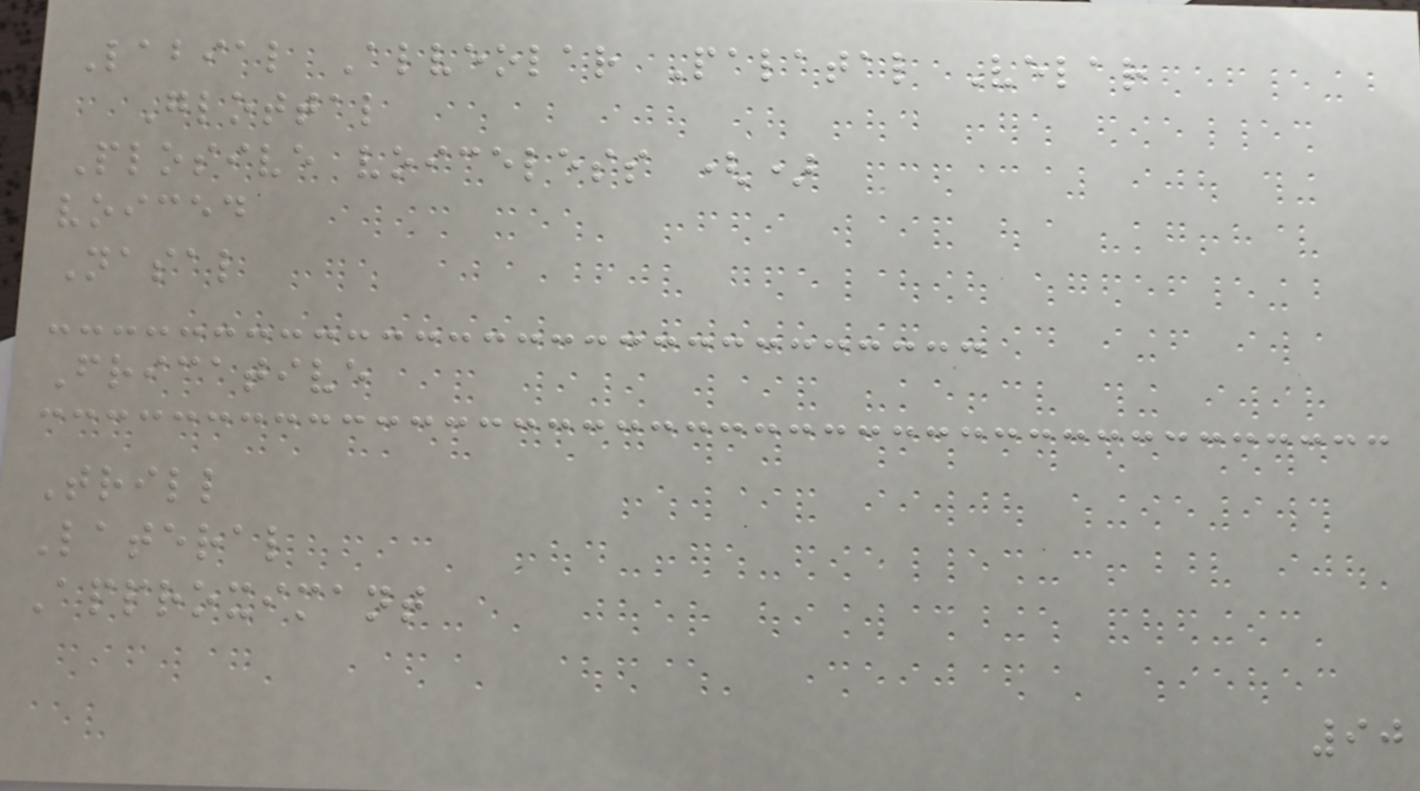Labial Alveolar Palatal Velar
Glottal
Plosive voiceless ()
voiced
Nasal
Fricative
Trill
Lateral
Approximant
90
